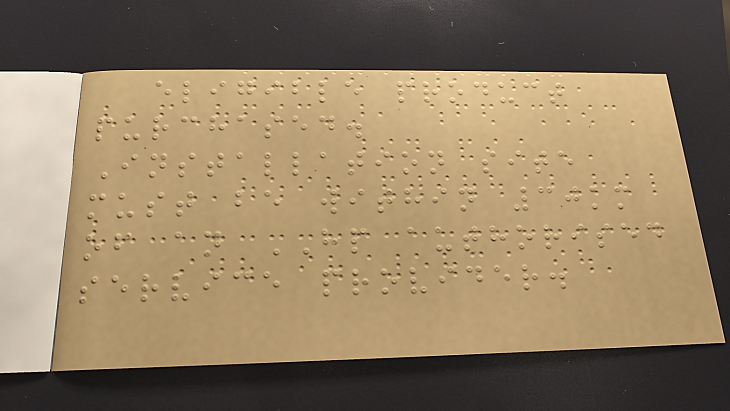eligible product
purchased.
Installation site
must be within 30km
of an HP authorised
service provider.
